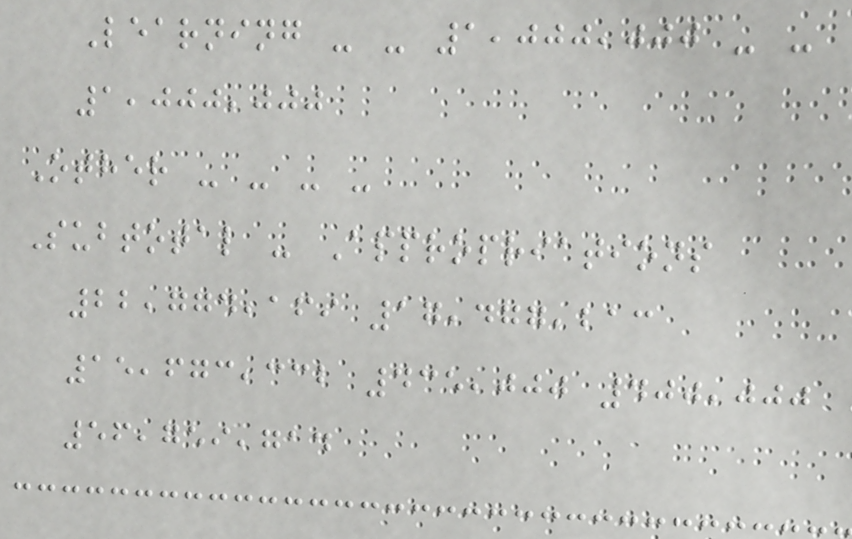Learning - - 1,000,000 - -
1,000,000
Other - - - -
Subtotal - Appropriations
22,774,169 17,477,213
15,673,332 435,000 400,000
56,759,714
